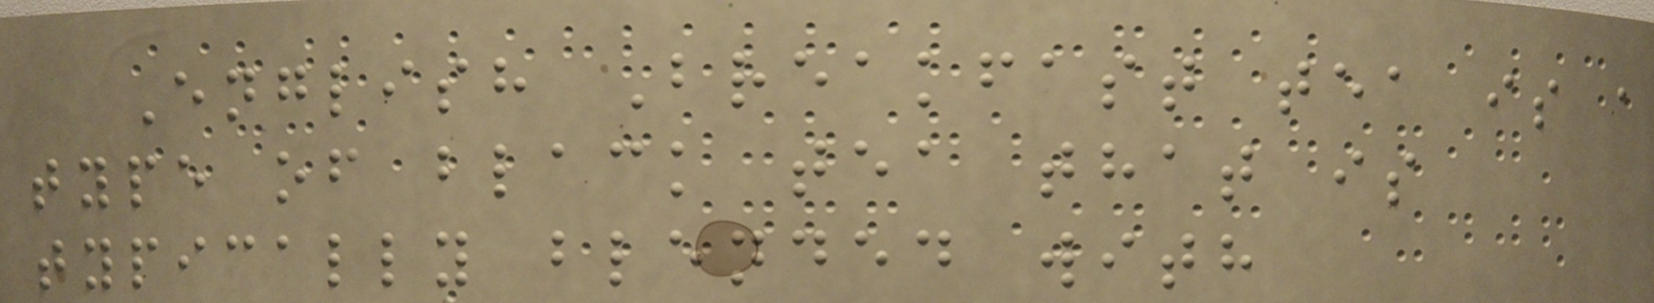English Breakfast tea is a
type of black tea that is
typically blended with
